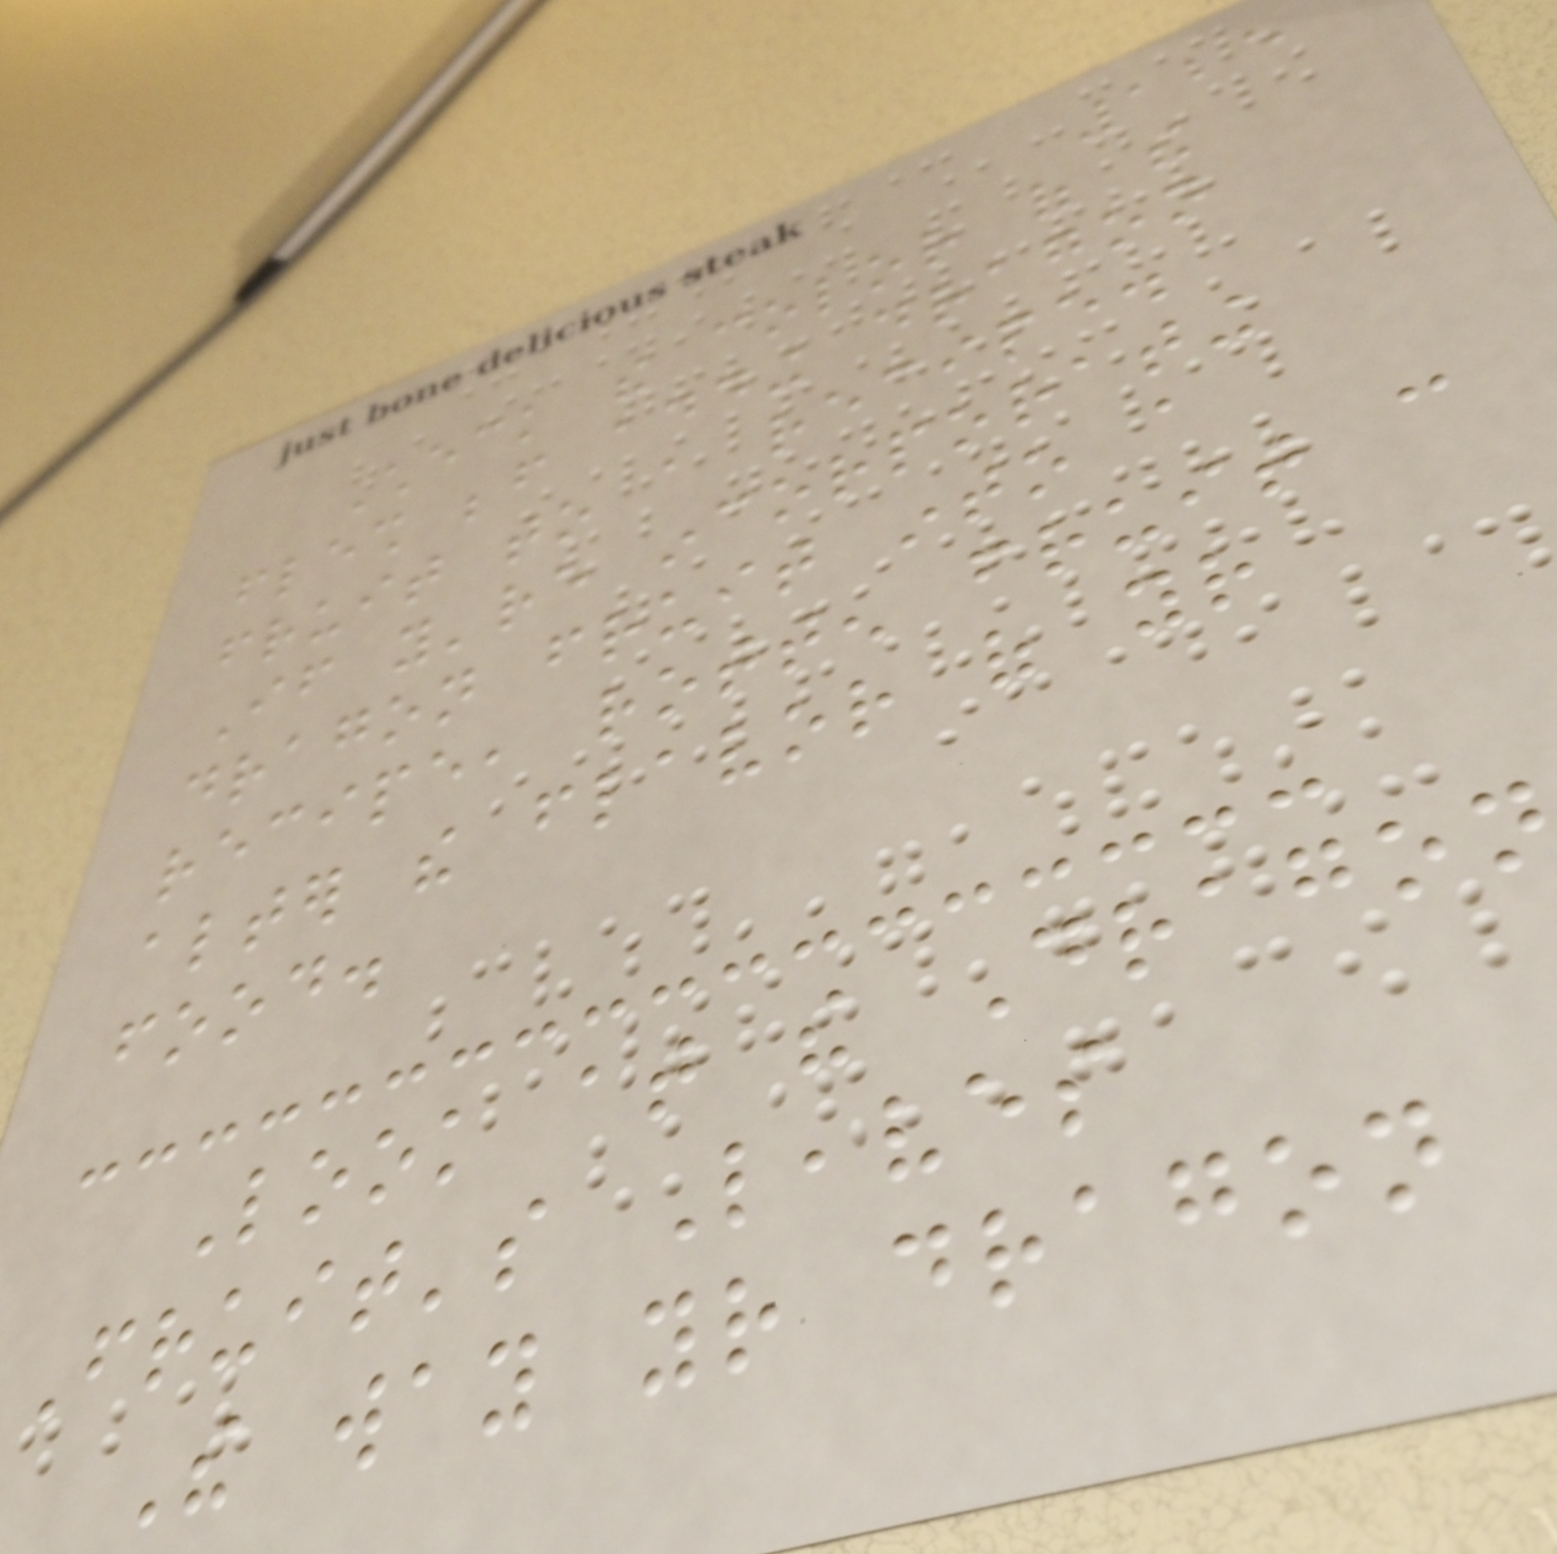125
Check the color of the
flesh before adding dragon
fruit to a recipe.
If you're incorporating
dragon fruit into a
recipe, rotten fruit can
alter the flavor of your
food.
Look at the Dragon
Fruit's Leaves
The way your dragon
